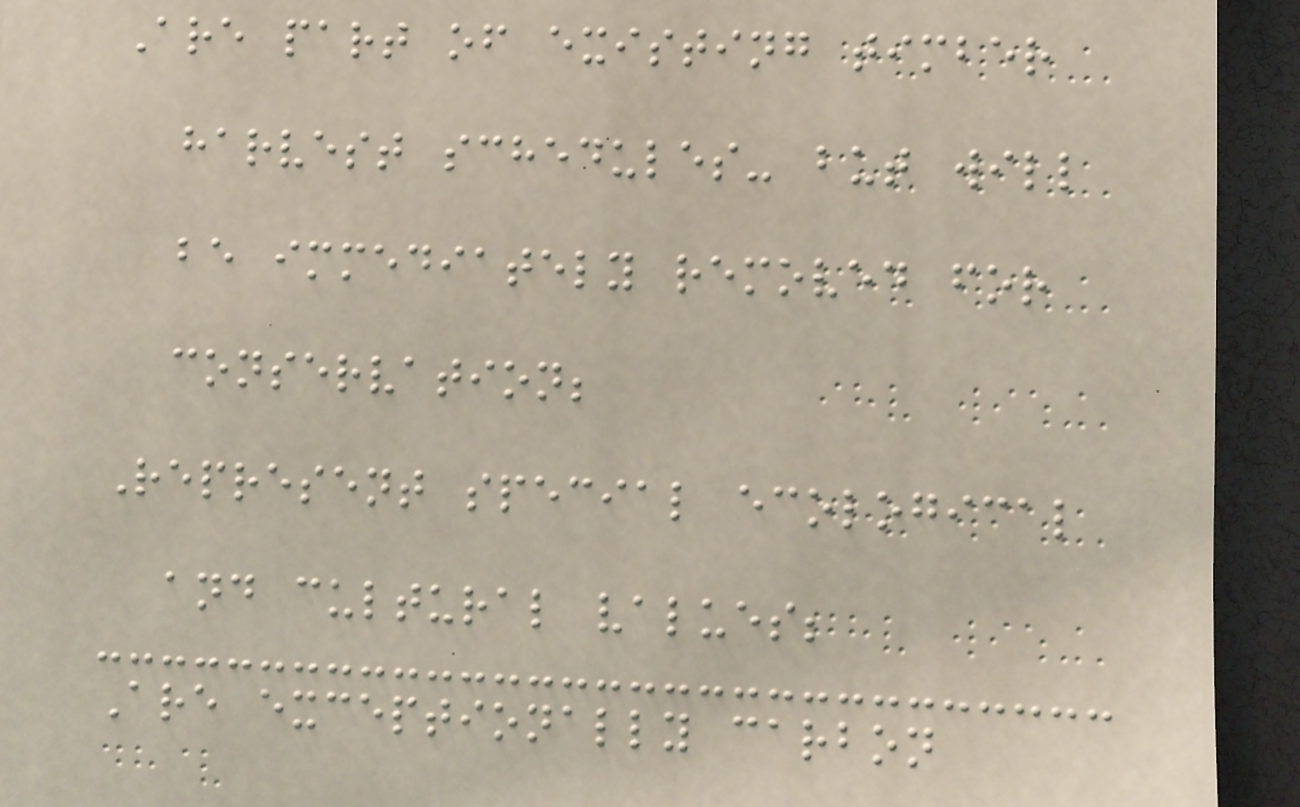Are part of existing timber
harvest schedules- but will
be immediately removed for
conservation;
Represent special ecological
and cultural values;
Are exceptionally carbon
